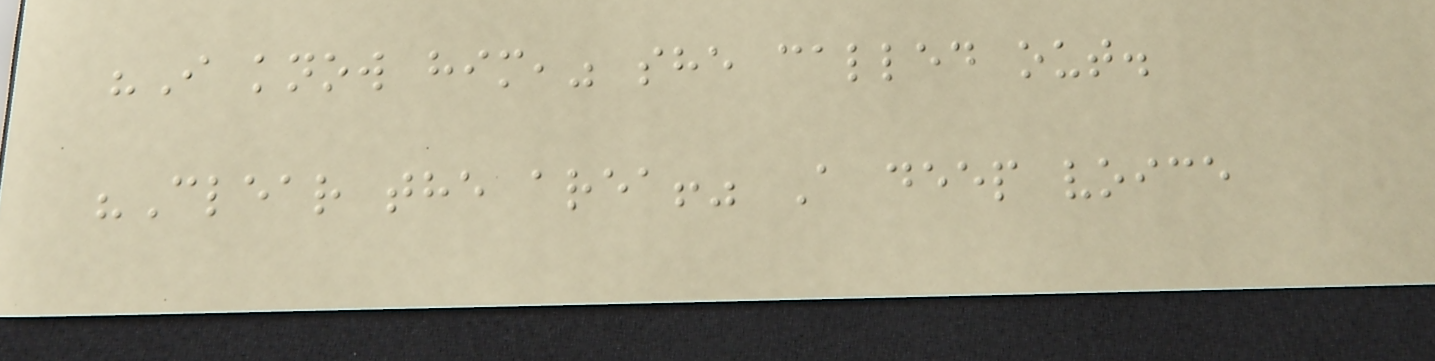"I know him," she called out.
"Clear the area!" A deep voice
